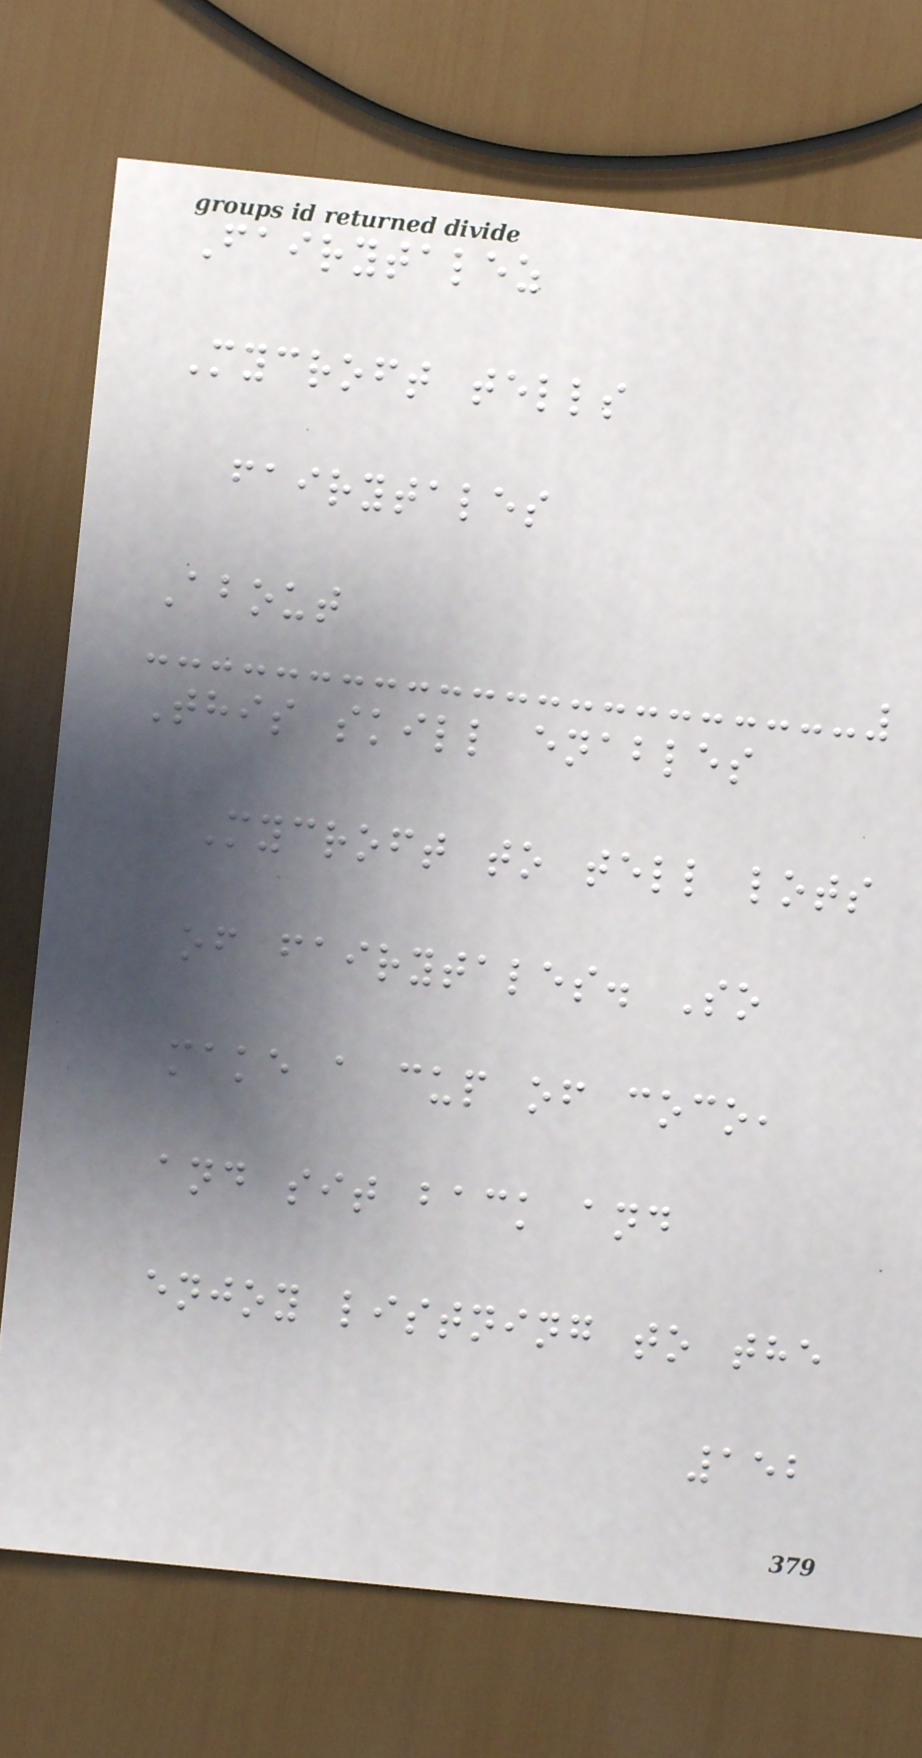Fairytalez
Mycroft tells
fairytales
About
This skill enables
Mycroft to tell lots
of fairytales. So
make a cup of coco,
and sit back and
enjoy listning to the
152
